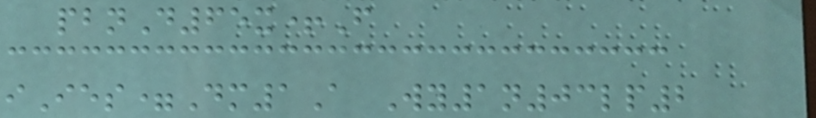pbnD65x+F
iIes=Dm1A Wy1n03lp2
